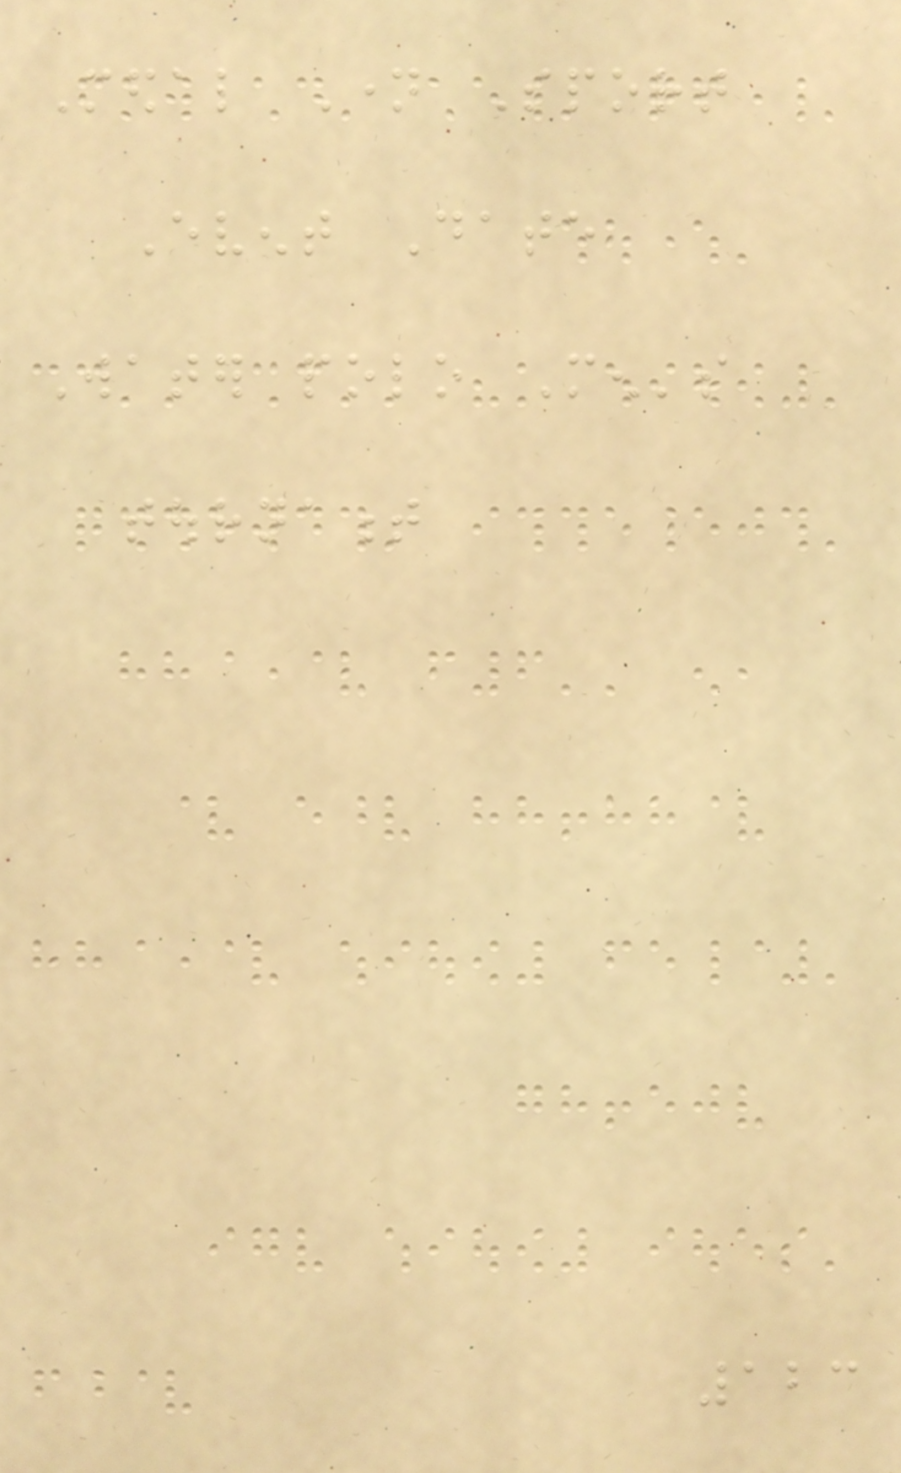Medal Name Sport
Event Date
Water polo Men's
tournament
123
